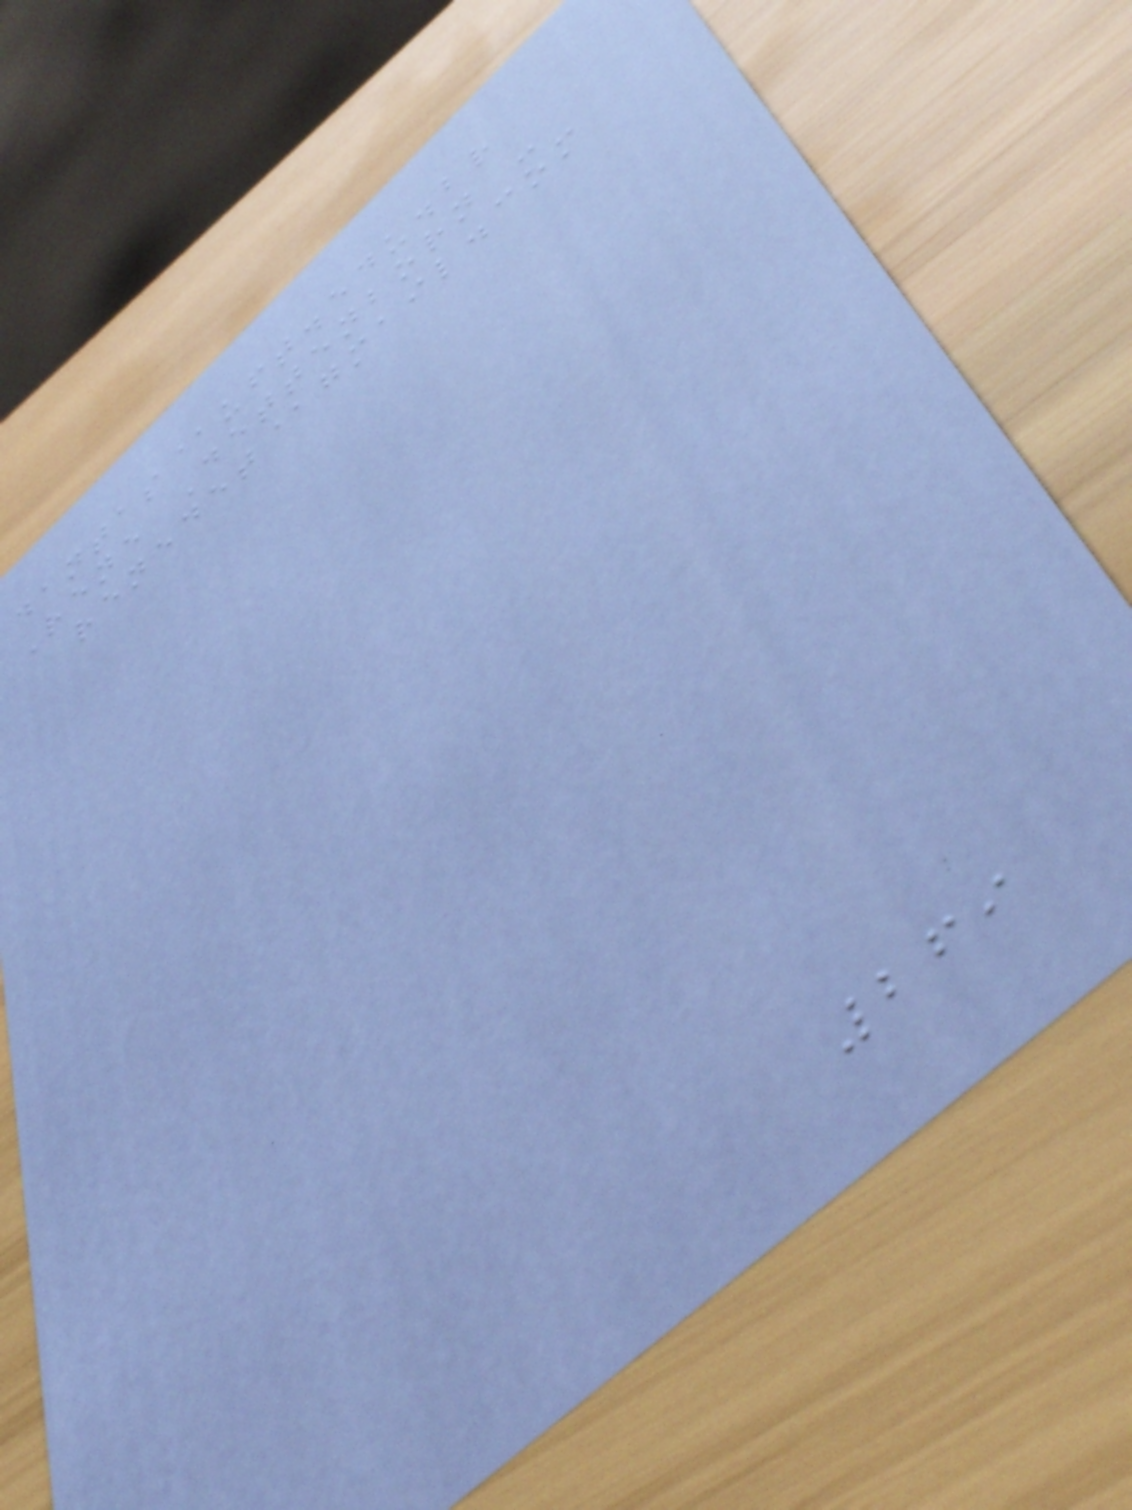dantas@uft.edu.br
Rene Dettenborn -
renedet@gmail.com
269
